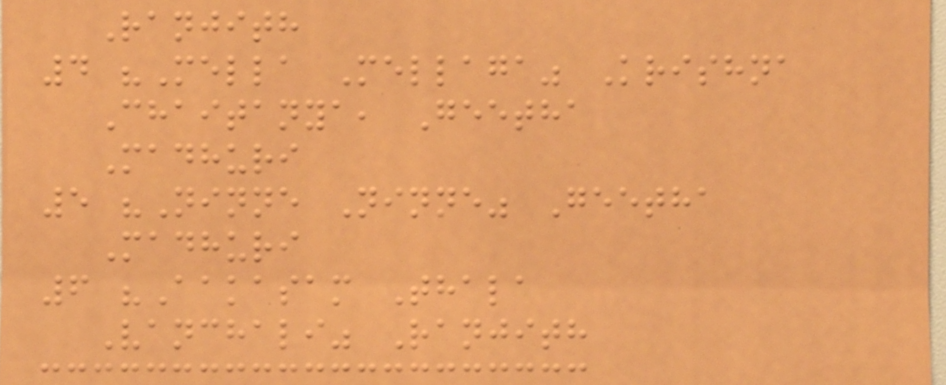Ranjith
4 "Mella Mellaga" Krishna
Chaitanya, Geetha
Madhuri
5 "Ninne Ninne" Geetha
Madhuri
6 "Aakasam Thala
Vanchali" Ranjith
